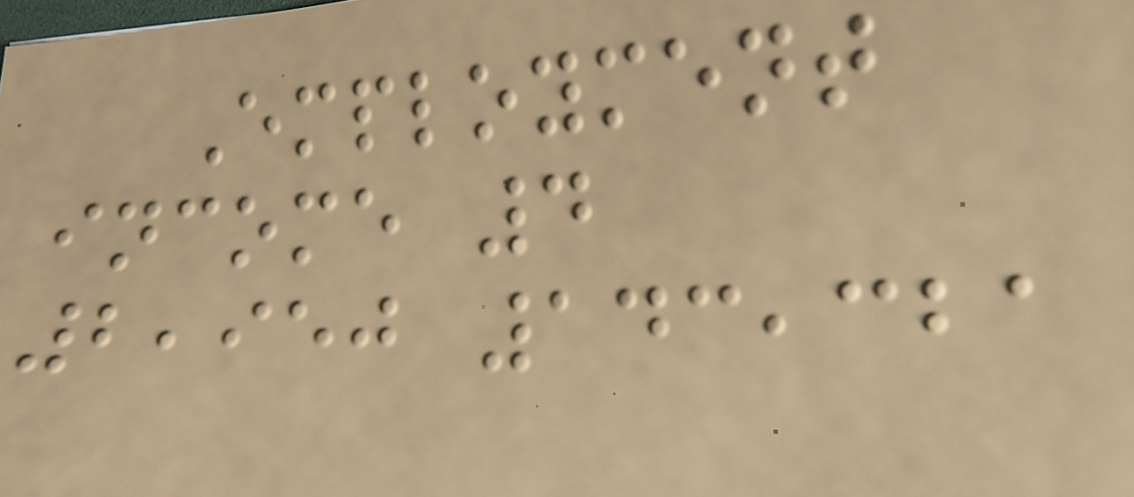Employment
income 4
2,950 143,321
